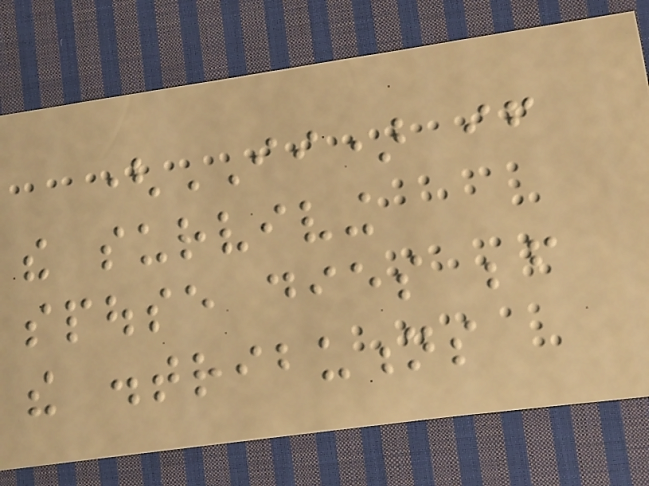(II) if
the surviving
spouse dies before
the distributions
